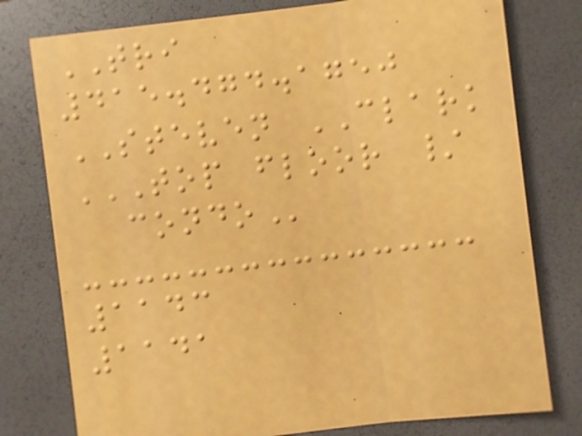TRI
415.474.1750
STEVEN CLARK
TOP FLOOR /
CONDO
1143
1141
